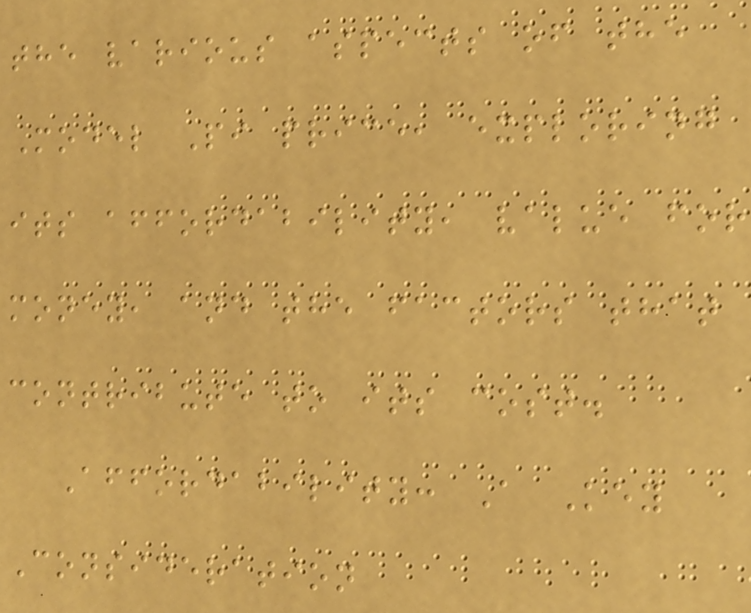the various aspects of the
Model Pi price, exploring
its affordability, value for
money, and the factors that
contribute to its cost.
Affordability: A Key
Consideration
